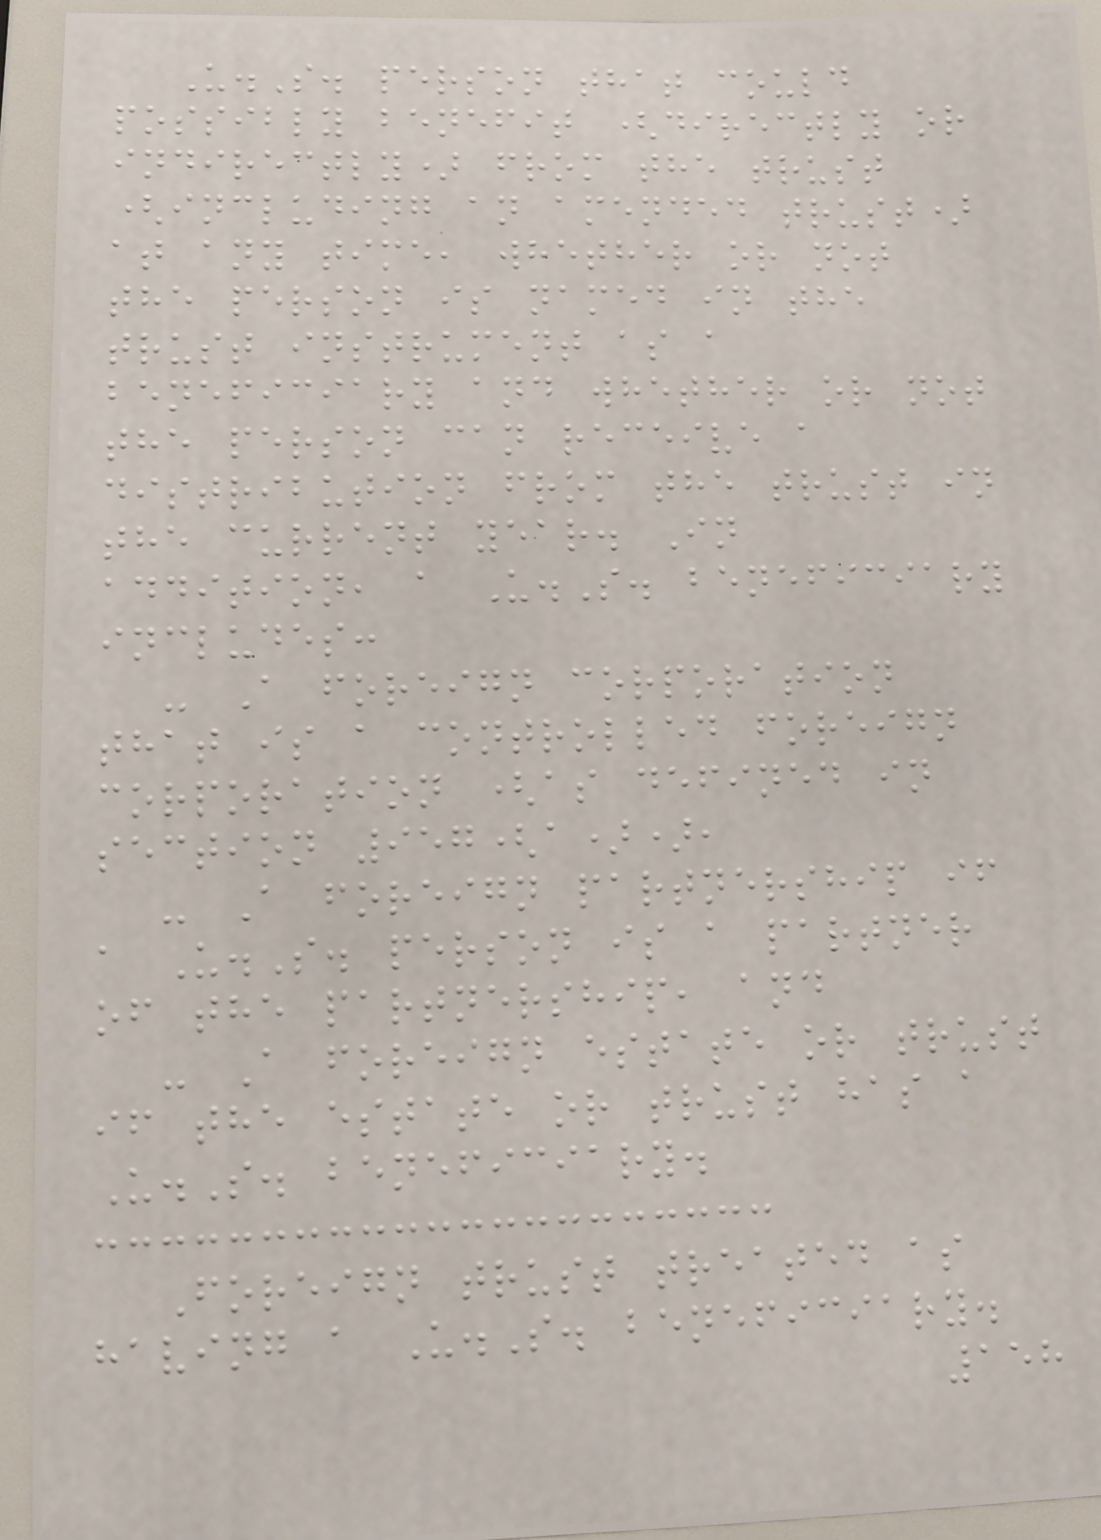U.S. person that could
possibly benefit (directly or
indirectly) from the trust
(including an amended trust)
at any time, whether or not
the person is named in the
trust instrument as a
beneficiary and whether or not
the person can receive a
distribution from the trust in
the current year. In
addition, a U.S. beneficiary
includes:
- A foreign corporation
that is a controlled foreign
corporation (as defined in
section 957(a)),
- A foreign partnership if
a U.S. person is a partner
of the partnership, and
- A foreign estate or trust
if the estate or trust has a
U.S. beneficiary.
Foreign trust treated as
having a U.S. beneficiary.
158
